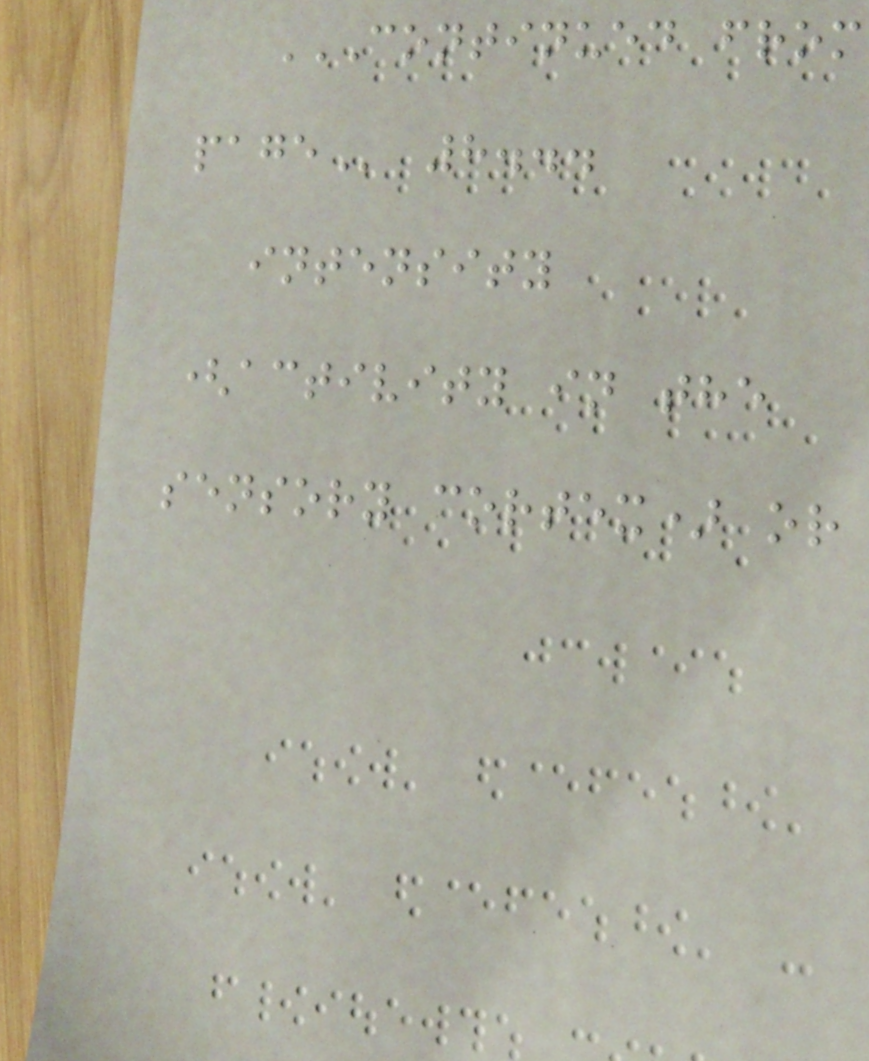CONTINUED FROM
PAGE 8...
intensity
(activity in the
sensory cortex) or
